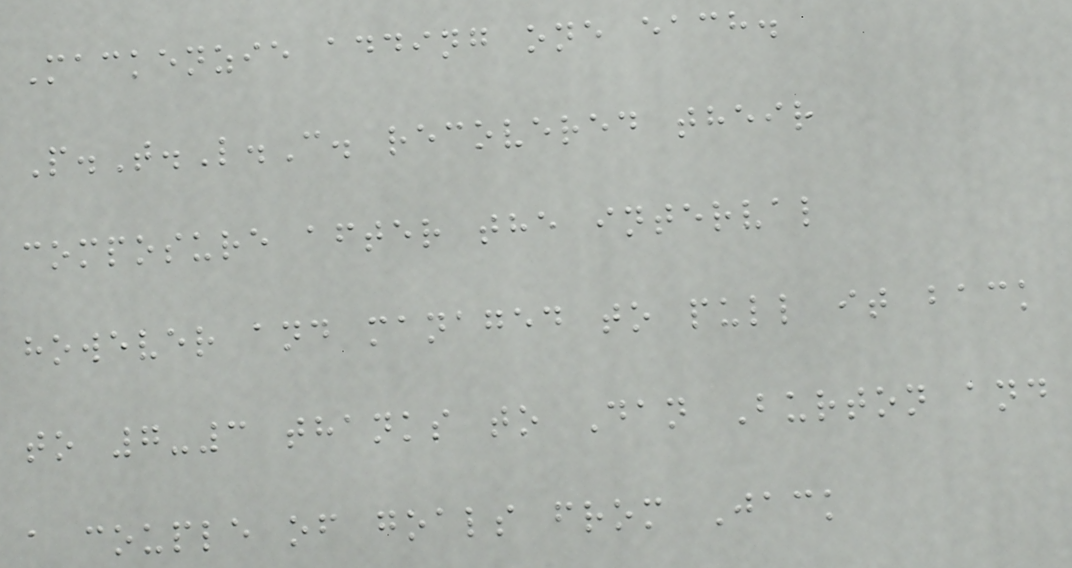Mackenzie adding one each.
P.T.L.C. recovered their
composure after the interval
however and managed to pull it back
to 7-3 thanks to Dan Burton and
a couple of goals from Jack
